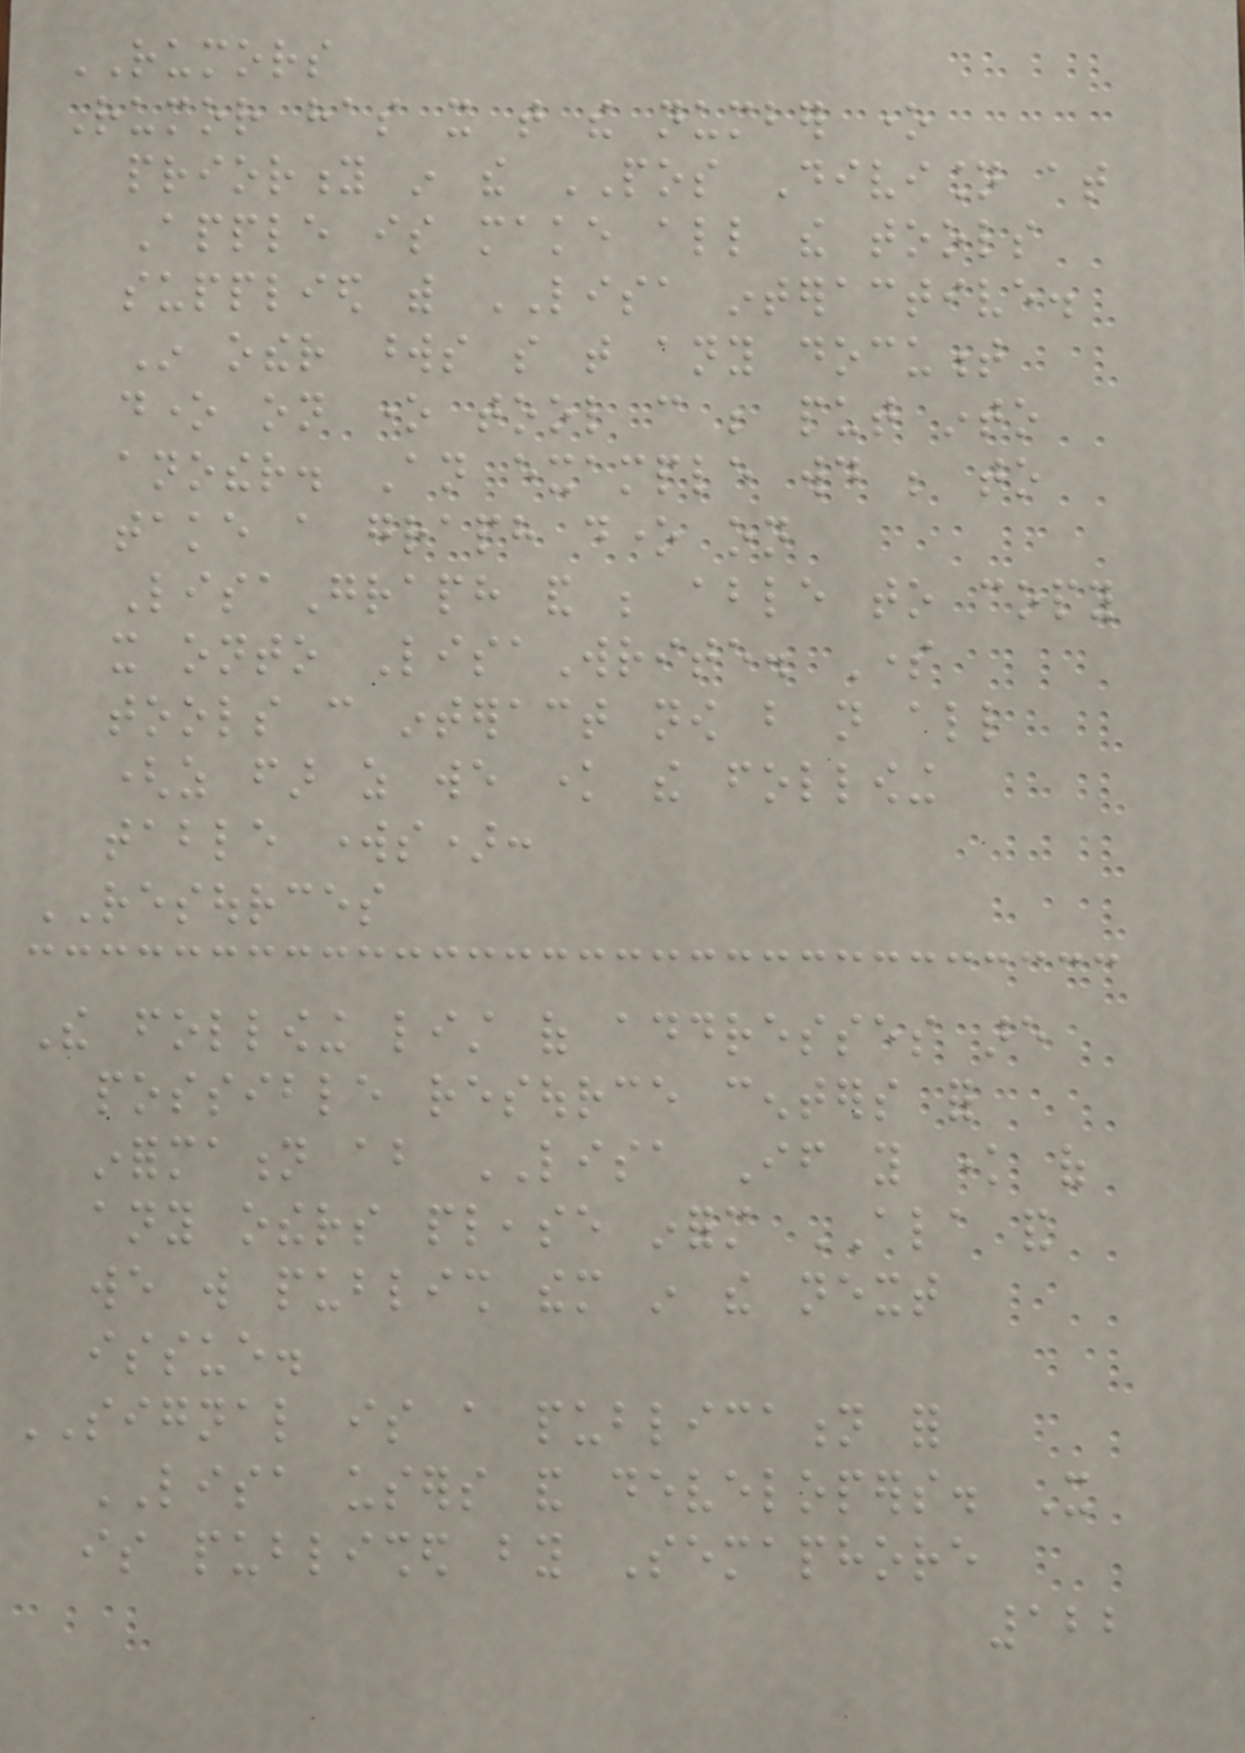RUMORS
Rumor has it that the number one
priority in the POS Division at
Apple is make all the tools
supplied with LISA interactive.
In other words so that any document
done on one tool can be put into
another. An example would be to
take a graph done on
LisaGraph and be able to copy
it onto LisaWrite. Some
tools can interact now but not all
(as far as we know the following
table works):
RESOURCES
The following list of addresses are
possible resource centers for
information about LISA If you know of
any others please inform ALA and
we will publish them in the next
issue.
SIGNAL is a publication for
LISA users and developers. It
is published by Semaphore
122
